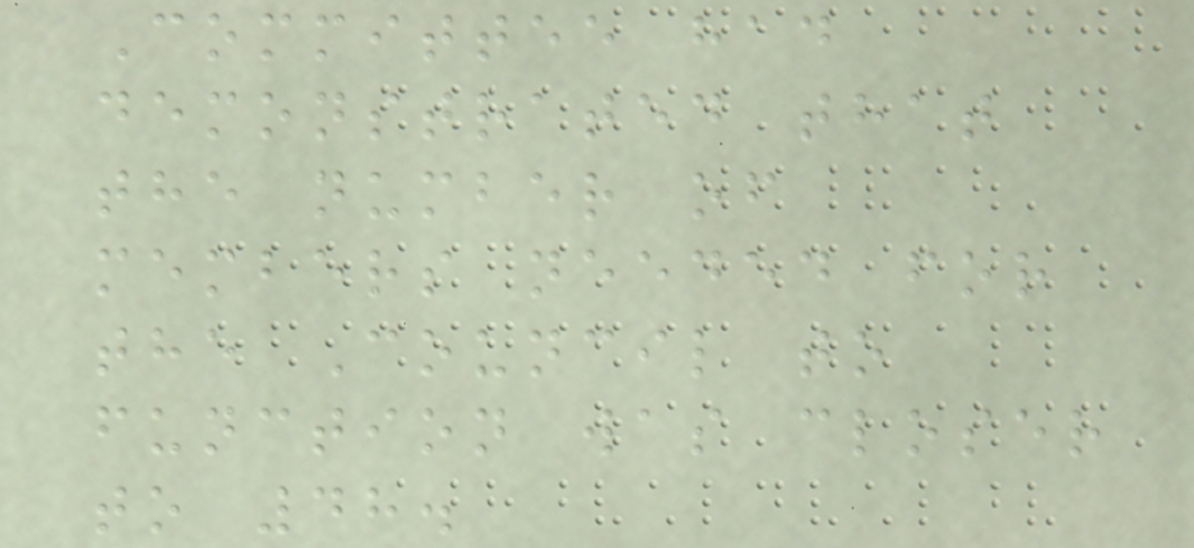Committee had
demonstrated that
the number of
members needed for
the Council to
function was closer
to 48.
